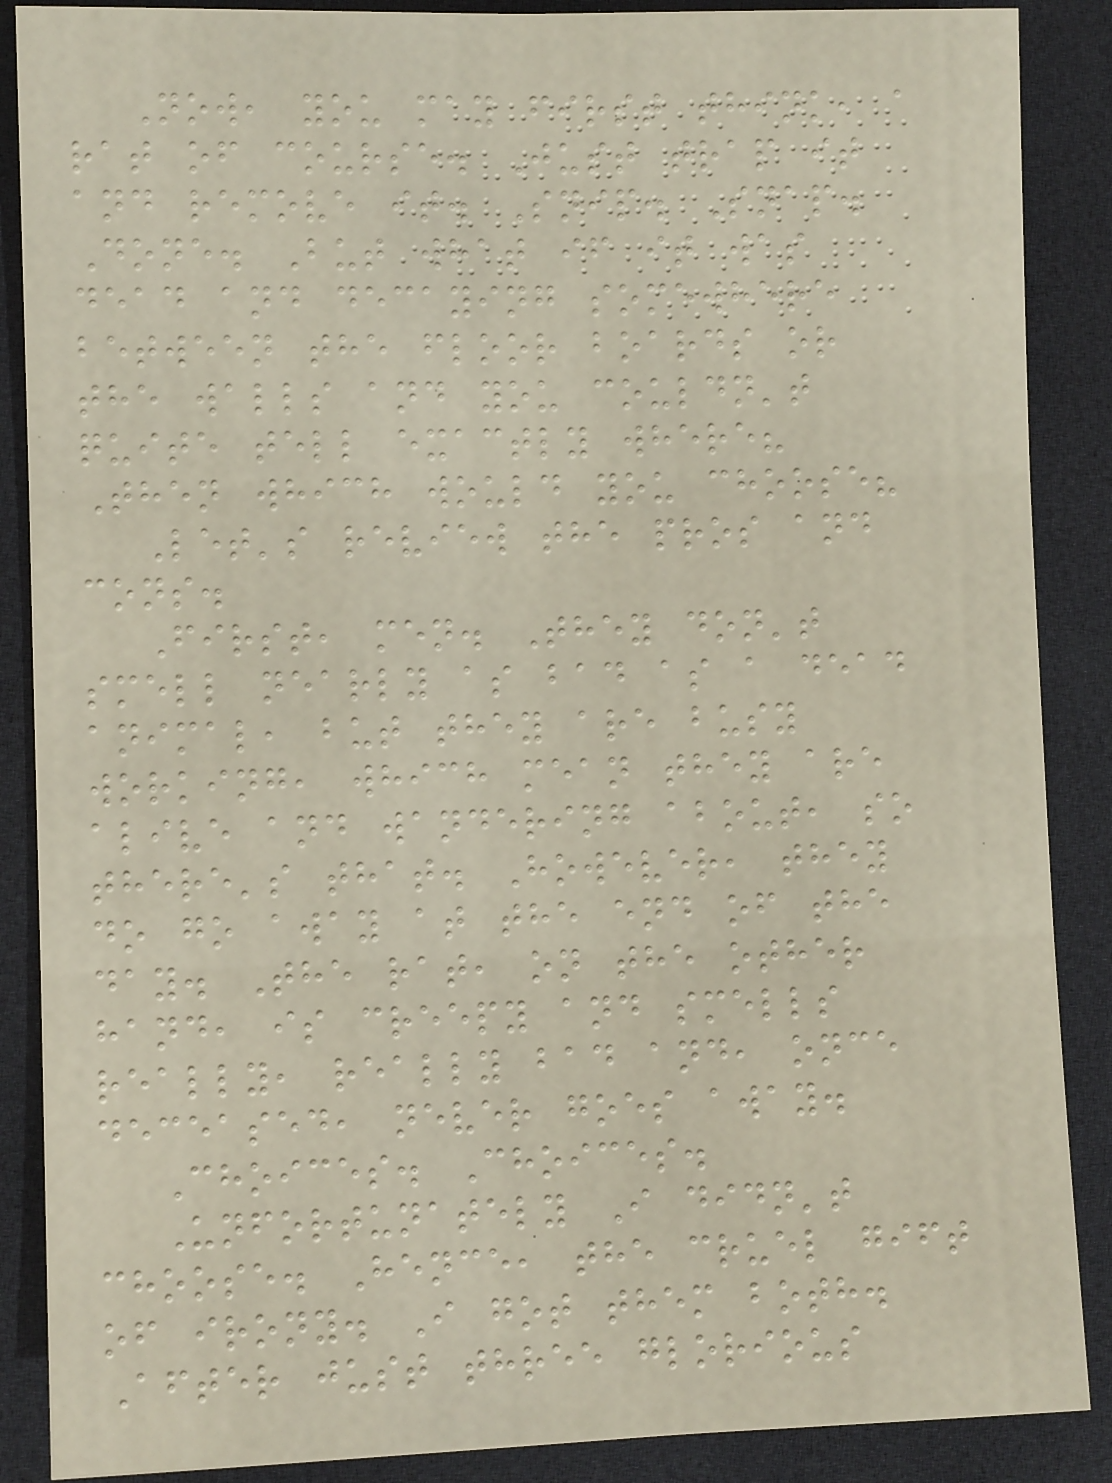Now, you may first think, a
rat of course. Just trap it
and remove it. Snip. Snap.
Done. But what if it was
dead and decaying somewhere
between the floor boards or
the walls and you couldn't
quite tell exactly where?
Then which would you choose?
Let's review the pros and
cons.
First, men. They don't
smell nearly as bad as a dead
animal, but they are busy
working, which mean they are
alive and wandering about, so
there's that. However, they
do go away at the end of the
day. The rat, on the other
hand, is creepy and smells
really, really bad and, once
deceased, never goes away.
Choices. Choices.
Unfortunately I didn't
choose. Hence, the cruel gift
of irony. I got them both.
After just three glorious
